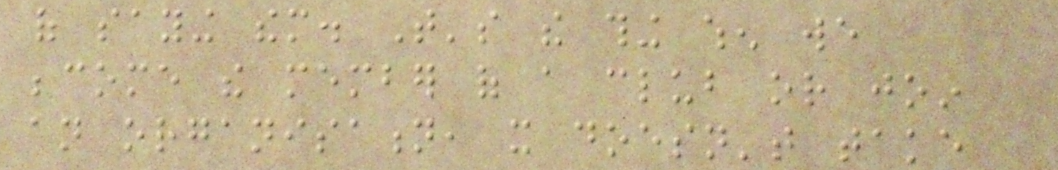of saying them. That's the thing when we
become the member of a club or join
an organisation, it doesn't take
